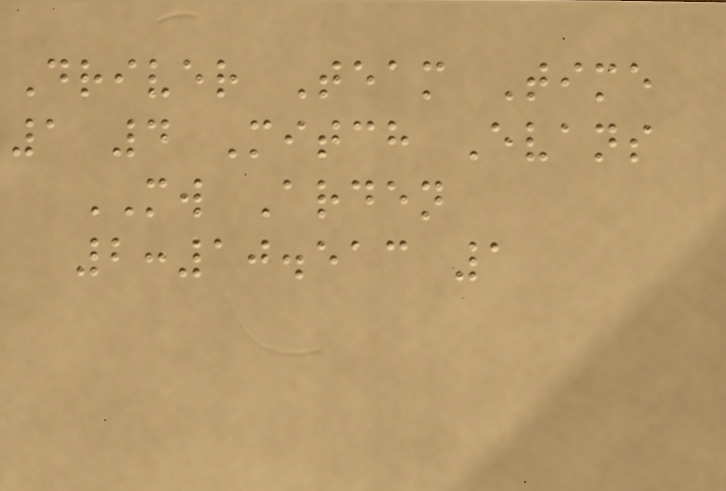Driver Team Time
1 4 Mitch Evans
MW Arden
2:10.513 1
